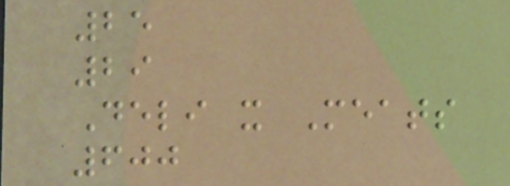25
29
Deli x Meats
600
